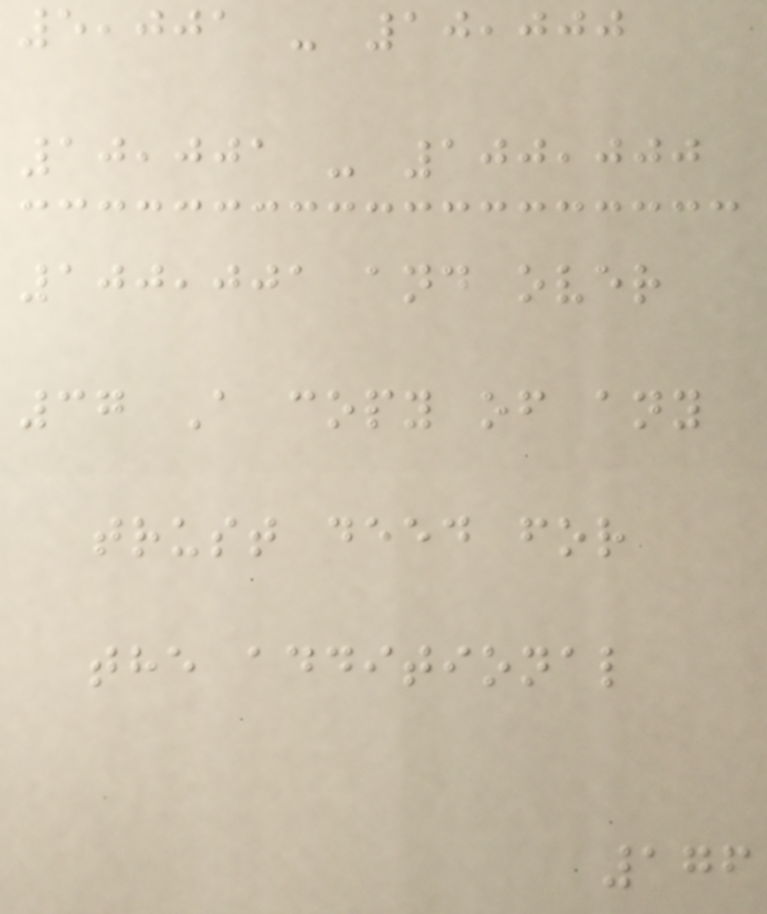5,001 - 10,000
10,001 - 100,000
100,001 and over
37 A copy of any
trust deed for
the additional
176
